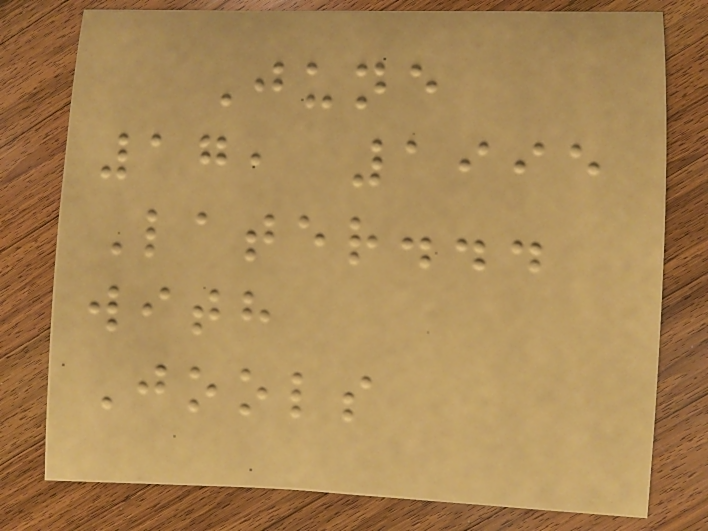June
17, 1995
Later...
with
Jools
